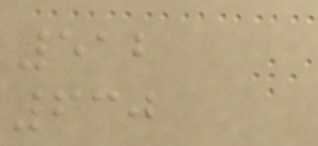512
630
